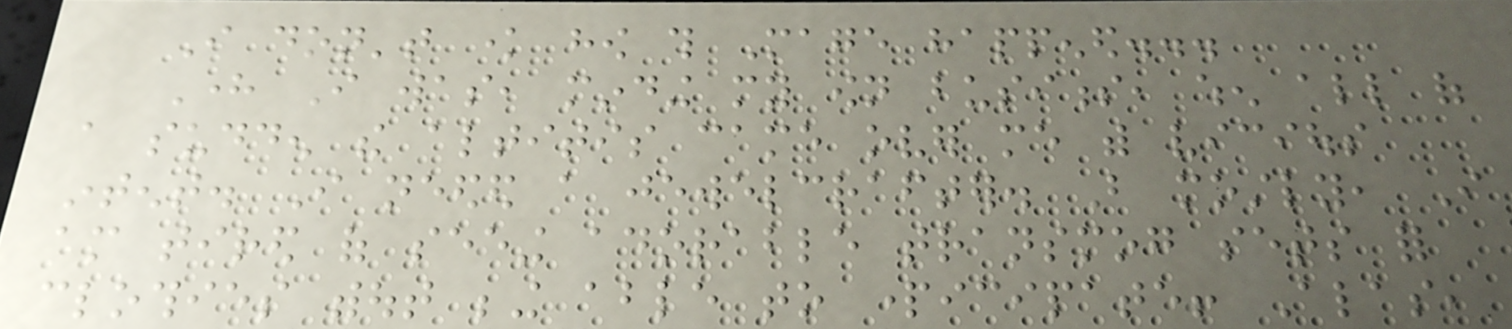I don't know how this Mage happened...
Here I was, minding my own business, when all of
a sudden the altitis came over me with vicious
intent. I needed a jewelcrafter. But mostly, I
am tired of seeing adorable transmog sets for
clothies without being able to participate! Alas,
